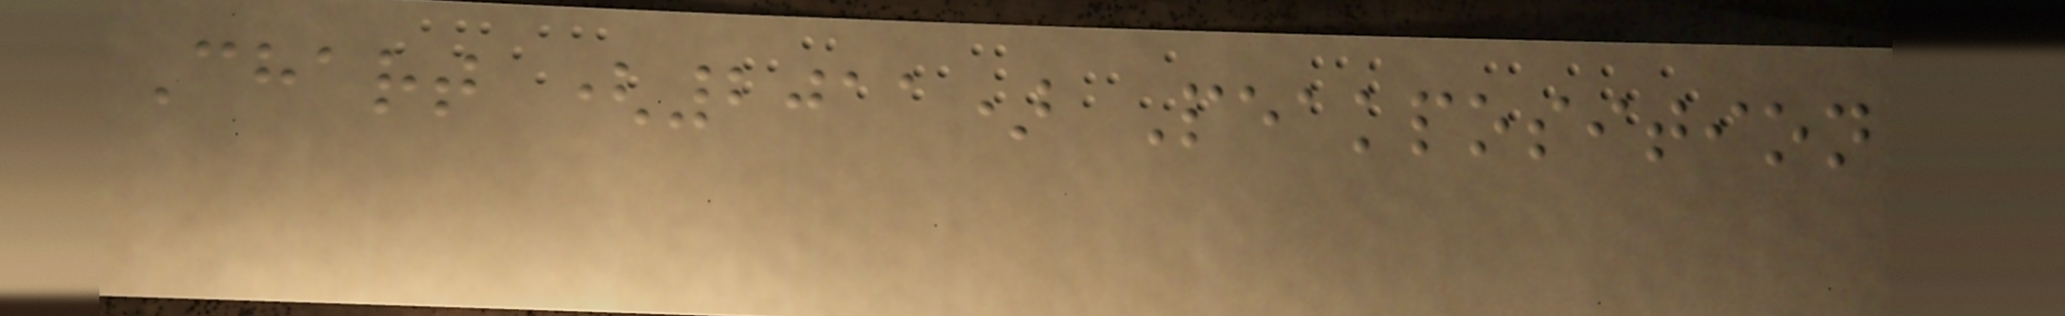Chart (2011) Peakposition
